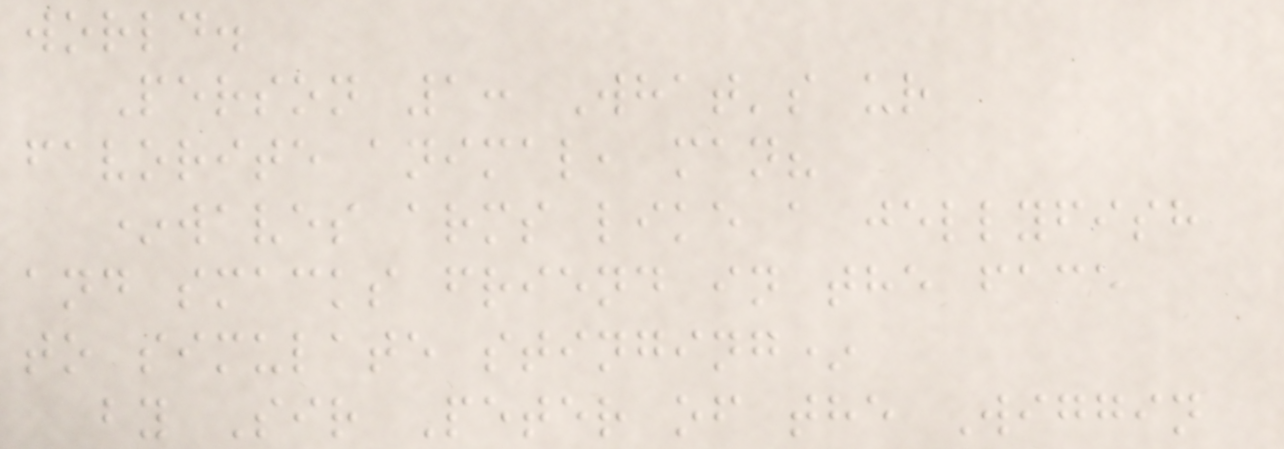world.
Person 1: What's ur
favorite animal, man?
*waves arms like a jellyfish
and smacks friend in the face
to simulate stinging*
by Sir Peter of the Wiggin
